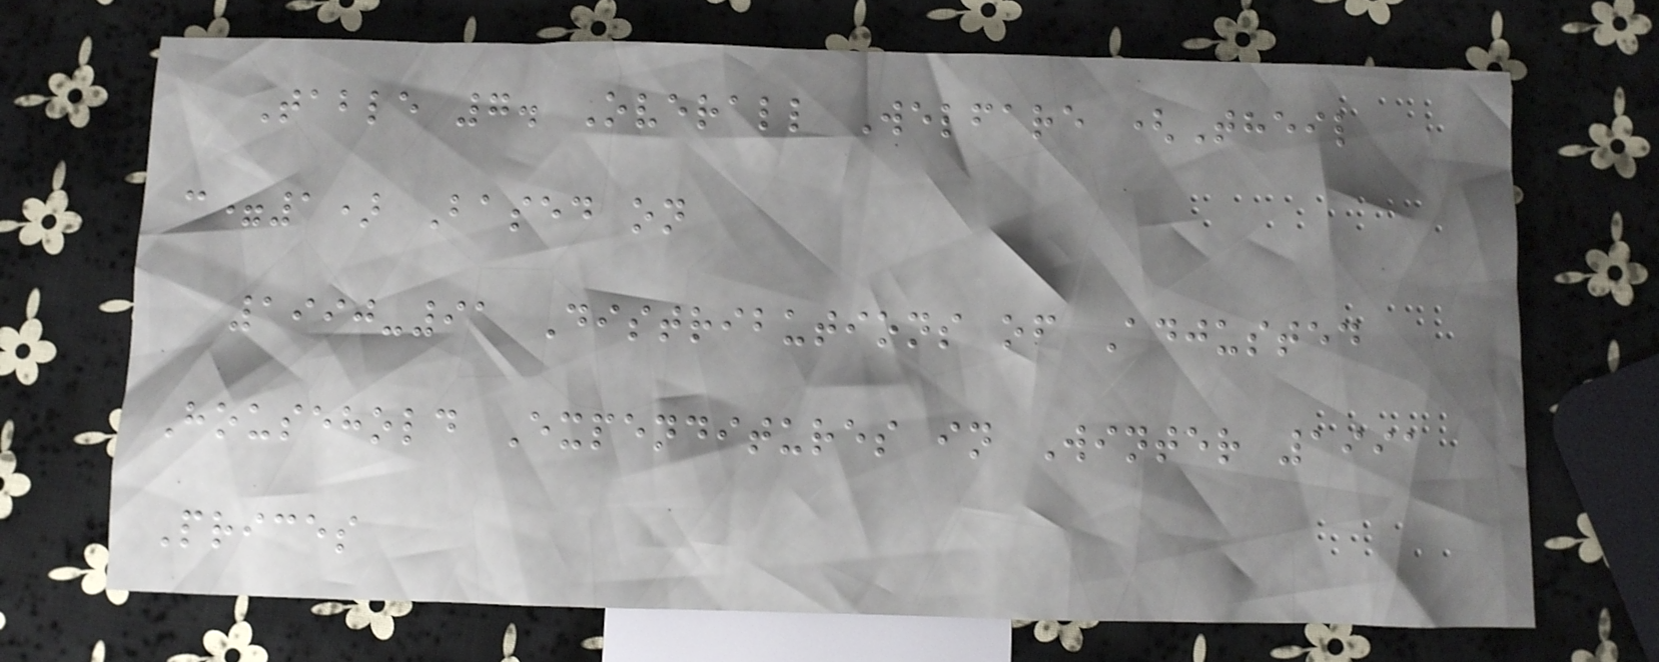Table 7. Overall Welfare (Theil
c=1) Based on
1990-91 Distributions of Adjusted
Household Expenditures in Winter 1991
Prices
